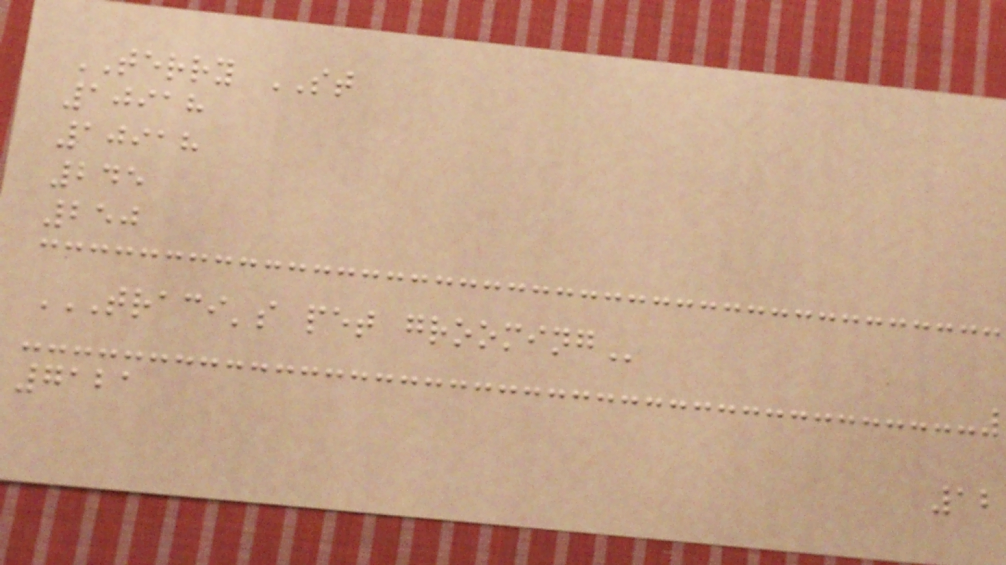TERRY ST
10918
10918
245
250
TRACI'S PET GROOMING
7121
12
